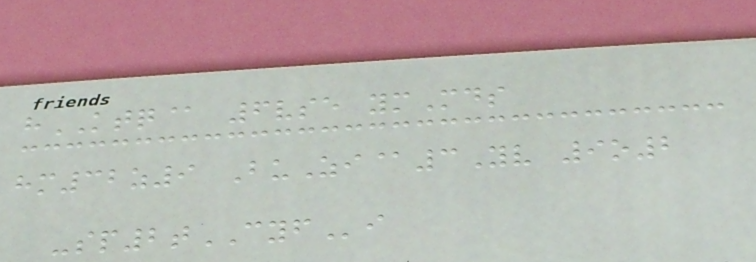hKTQ@ 6vse ymMds
hm32z9 BuZi@3Yv 9o2
-sp2tCYFi
